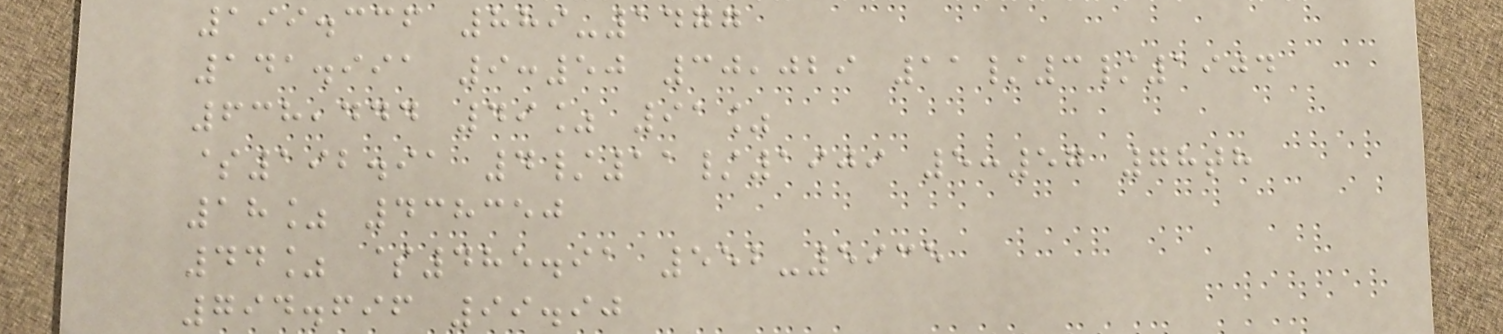199.336 889-1477
141.991 9:50 30,029 11/3/1904
638,444 49% 91%
$192.91 4/11/1909 5:57 78th
18% 438350
44% $485.91 552-5935
794.696 99.90
